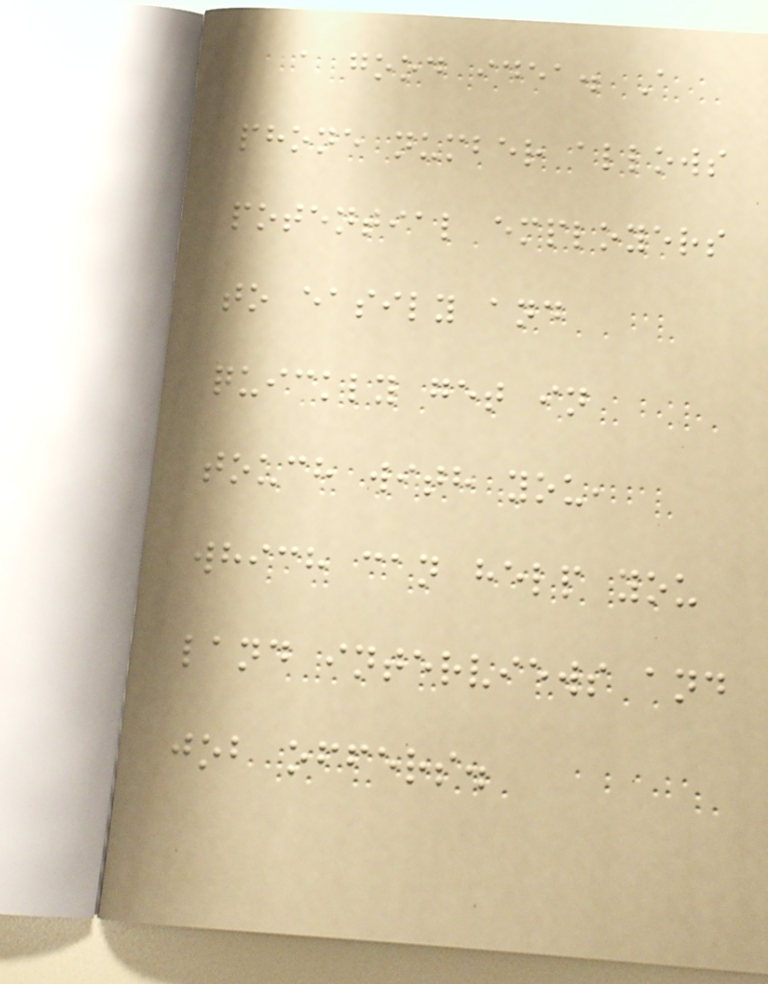a good idea. A
phone number allows
potential employers
to easily and
quickly get in
touch with you,
which can help you
land interviews and
job offers.
